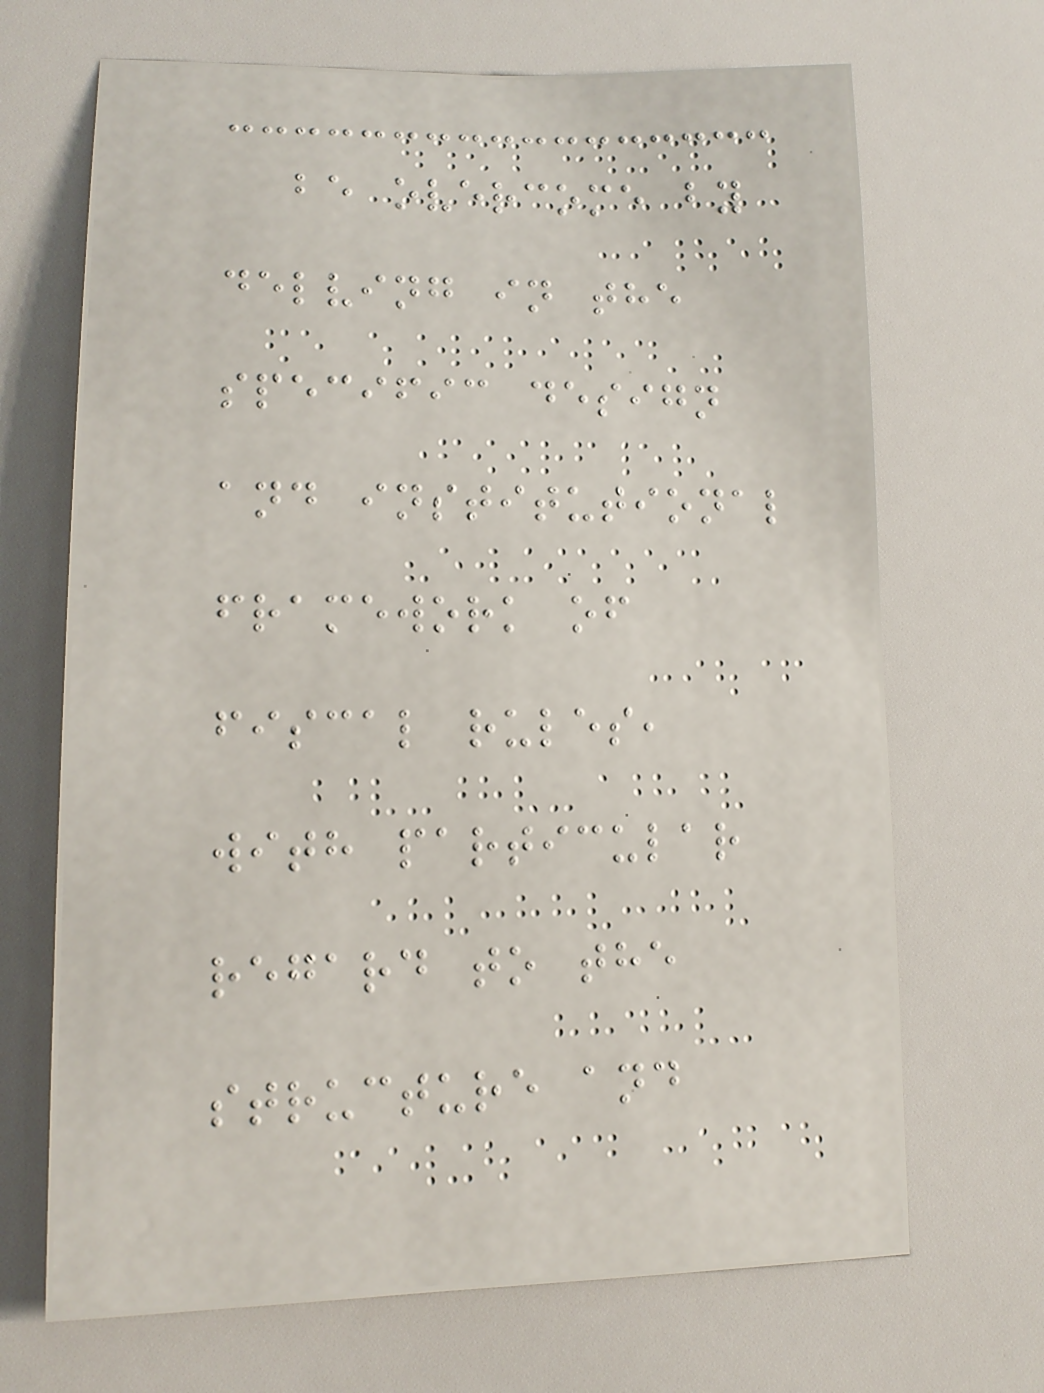be overcome by
delving in the
specific design
and institutional
framework of
fiscal rules,
with particular
regard to the
structure and
